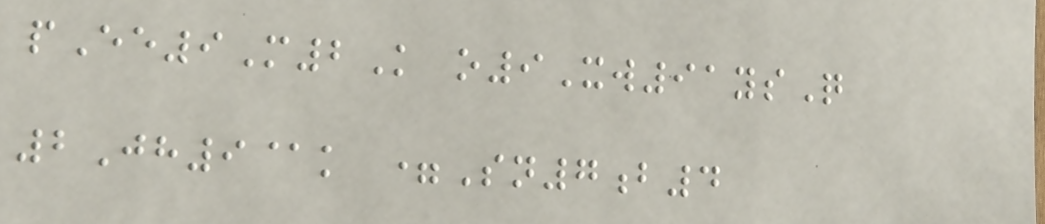pEe9M2K o9Xw91ysQ
2Jh9@k =Sn7b4
